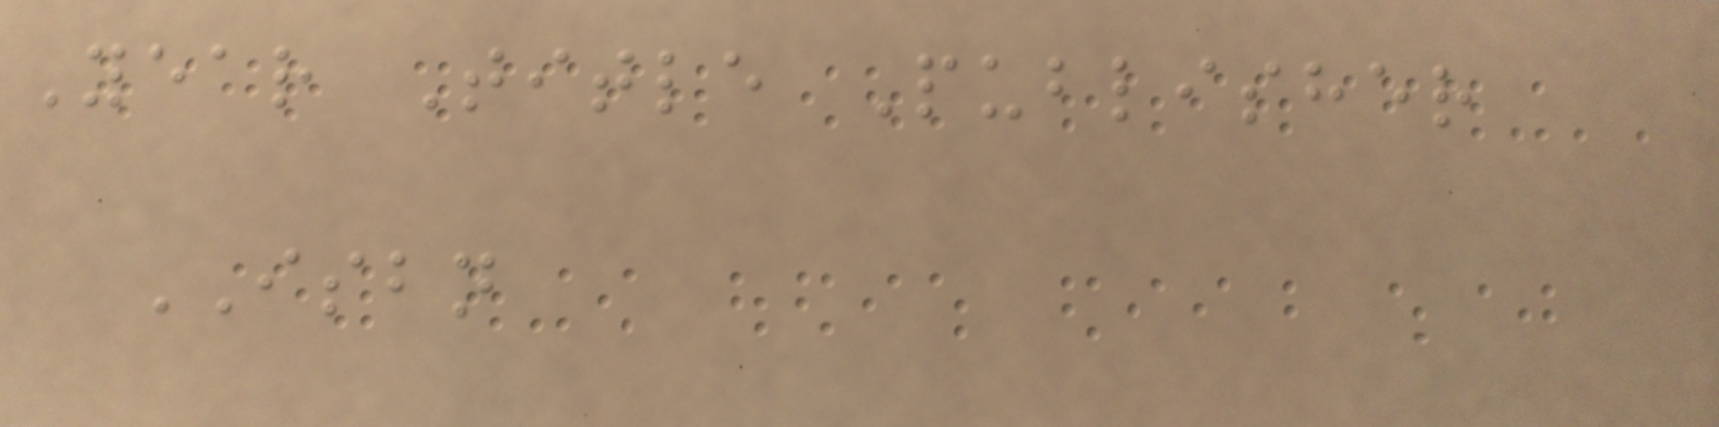Year Title Publisher
ISBN
